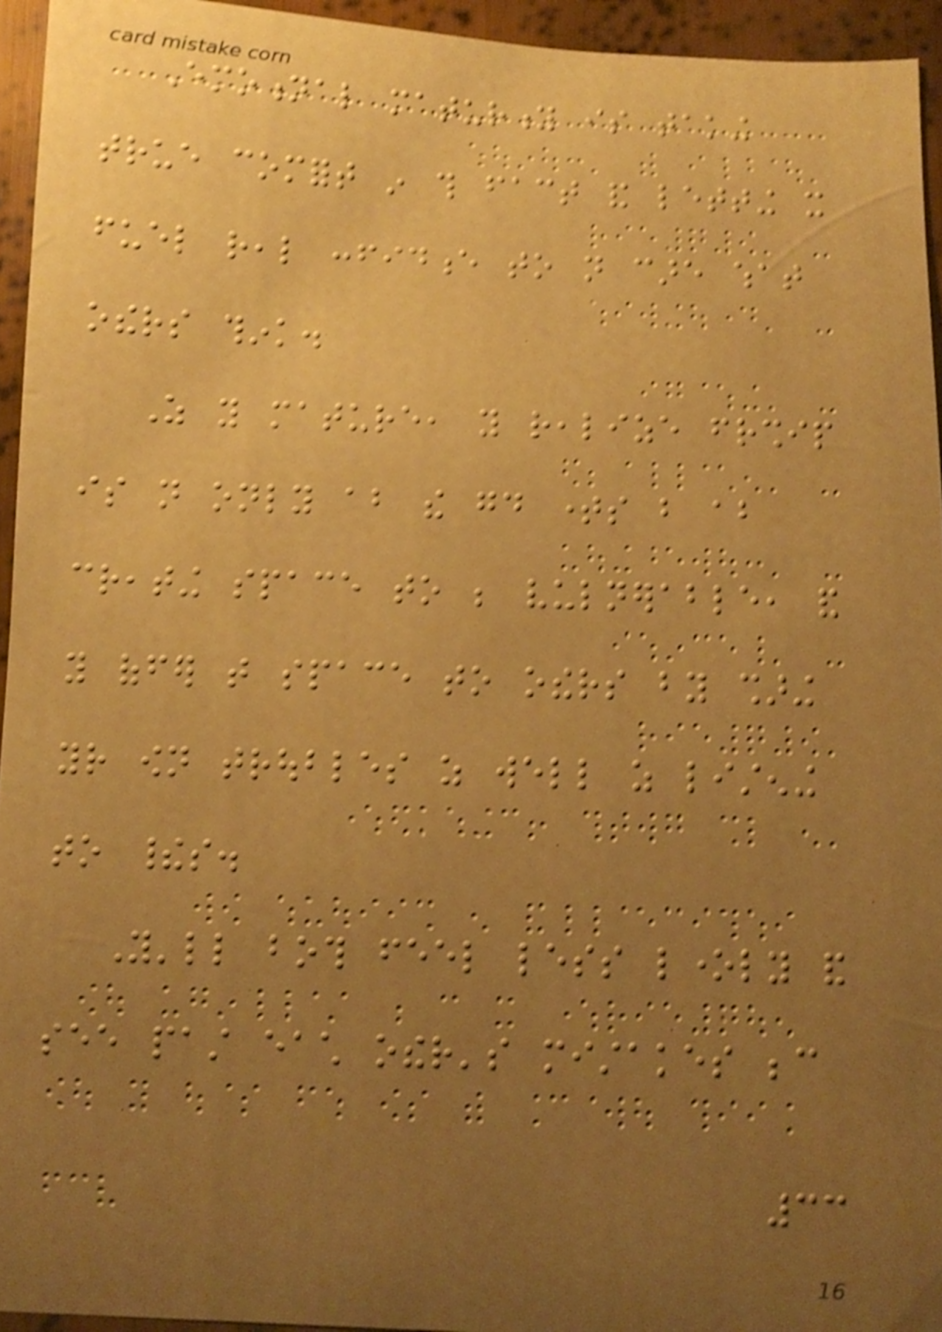Emotional maturity is taking
true comfort in this fact and letting it
fuel real confidence to not care what
others think.
As you mature, you realize friendship
is not only about the good times but about
creating space to be vulnerable, and
you offer that space to others by sharing
your own troubles as well as listening
to theirs.
You'll both feel less lonely and
see past each other's mistakes because
33
